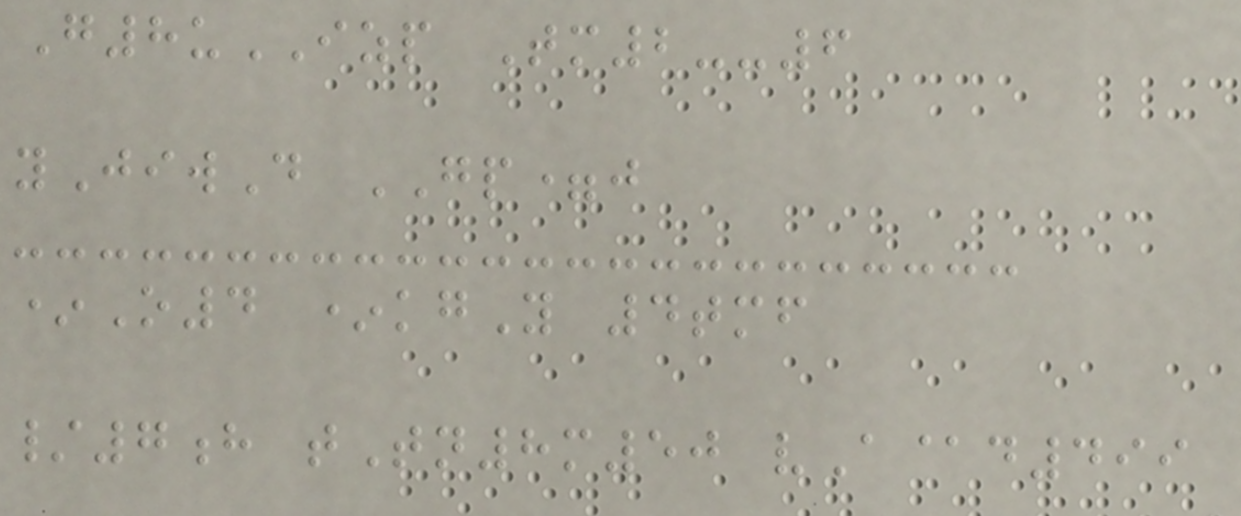G8uIZP Tm2--6
yJiwD GP=j
*O4 *kgY 4tmf
/7h tTn8m50 vA@d499
